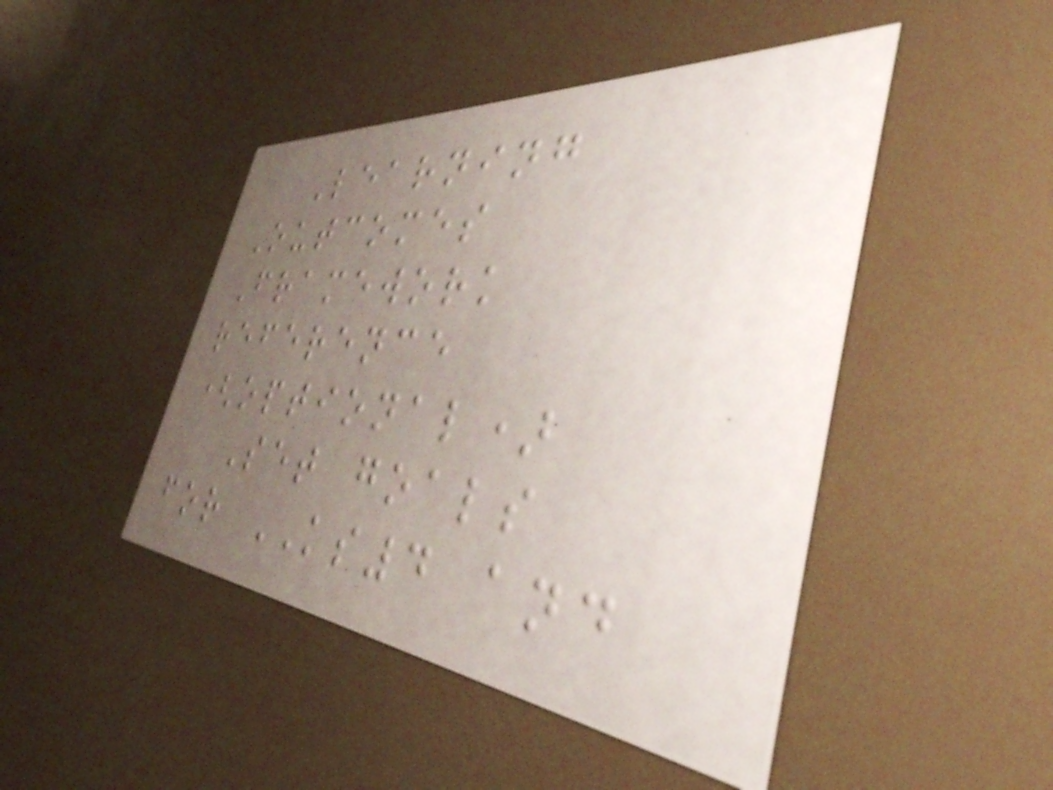Learning
Outcomes
Framework
reference
(optional)
Set goals
for KS4 and
